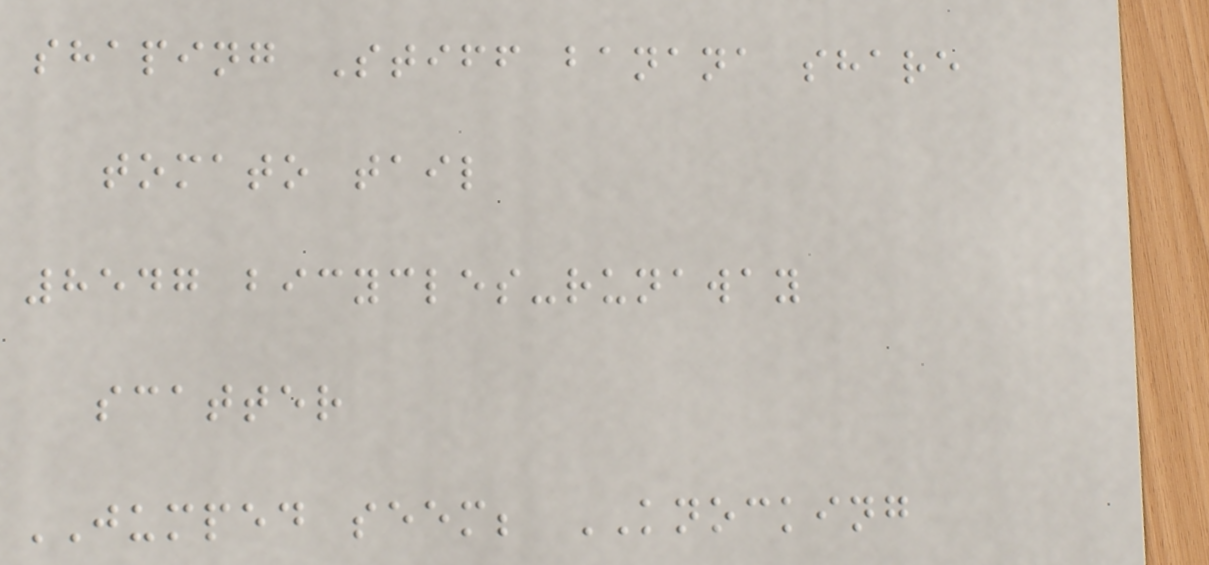shaping Stiff banana share
tomato tail
8547 bicycles-runaway
scatter
JUMPED seem; KNOCKING
